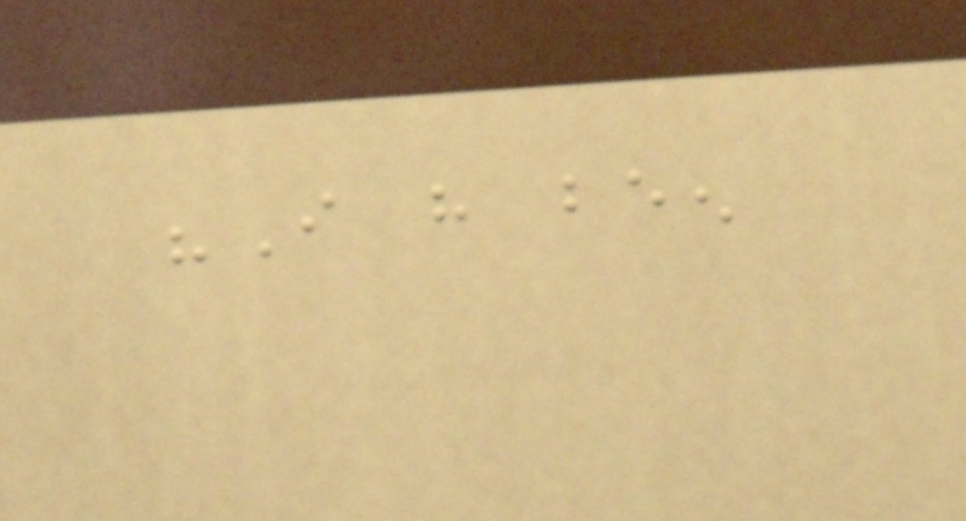"I have been
